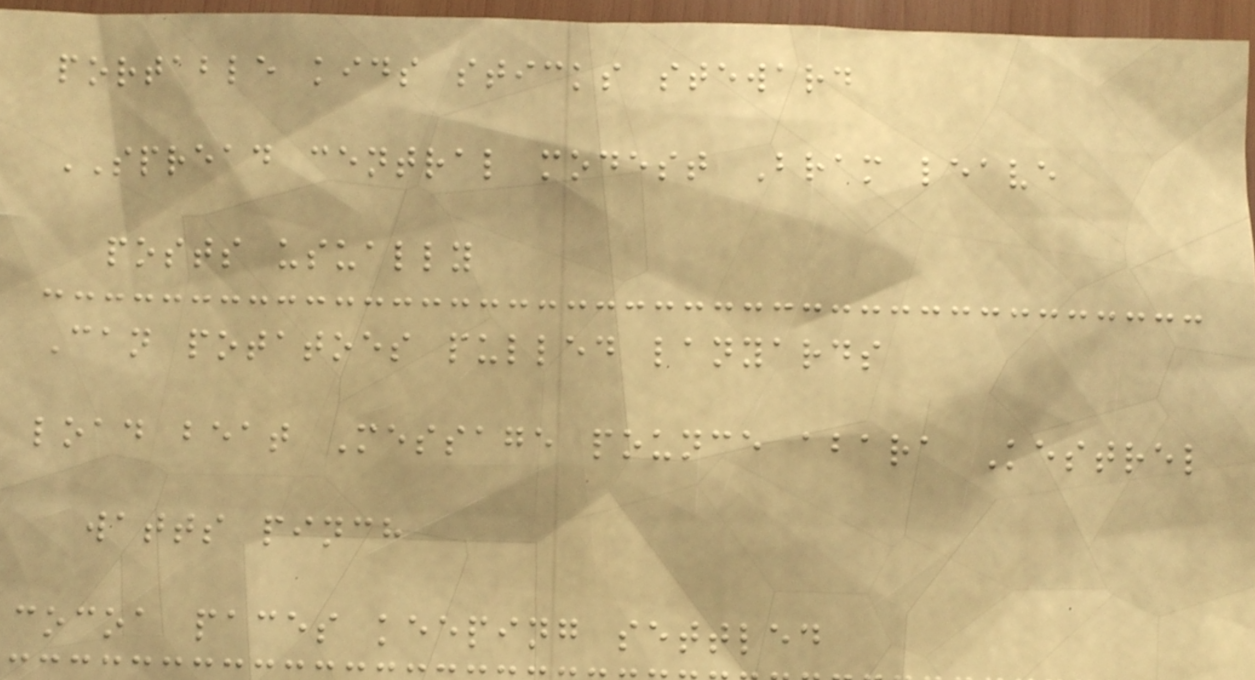portable kids sticks steward
SPREAD central modest Bram leave
posts usually
Can potatoes pulled lanyards
load beat Message pounce abara Kestrel
watts pinch
cocoa paces keeping settled
